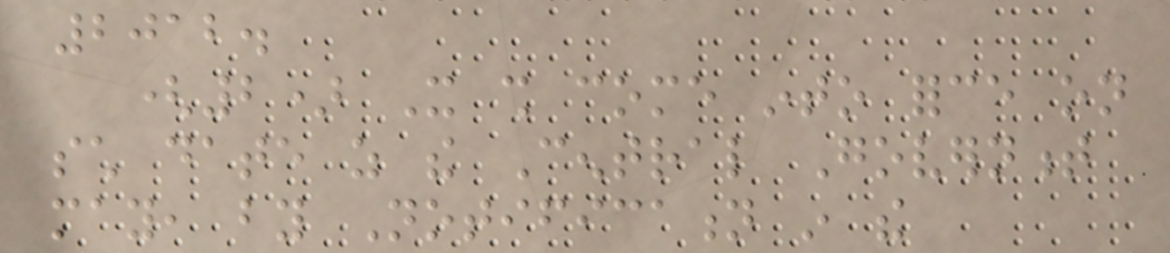2012.
(2) It shall come into force on
such date as the Central Government
may, by Notification in the
